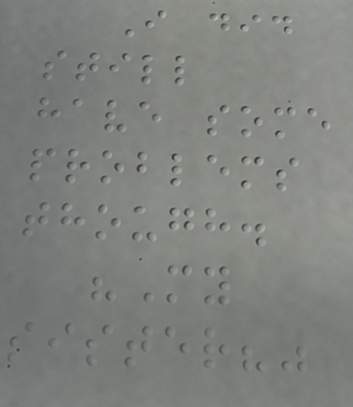I did
still
have some
problems
though.
"My
sister?"
